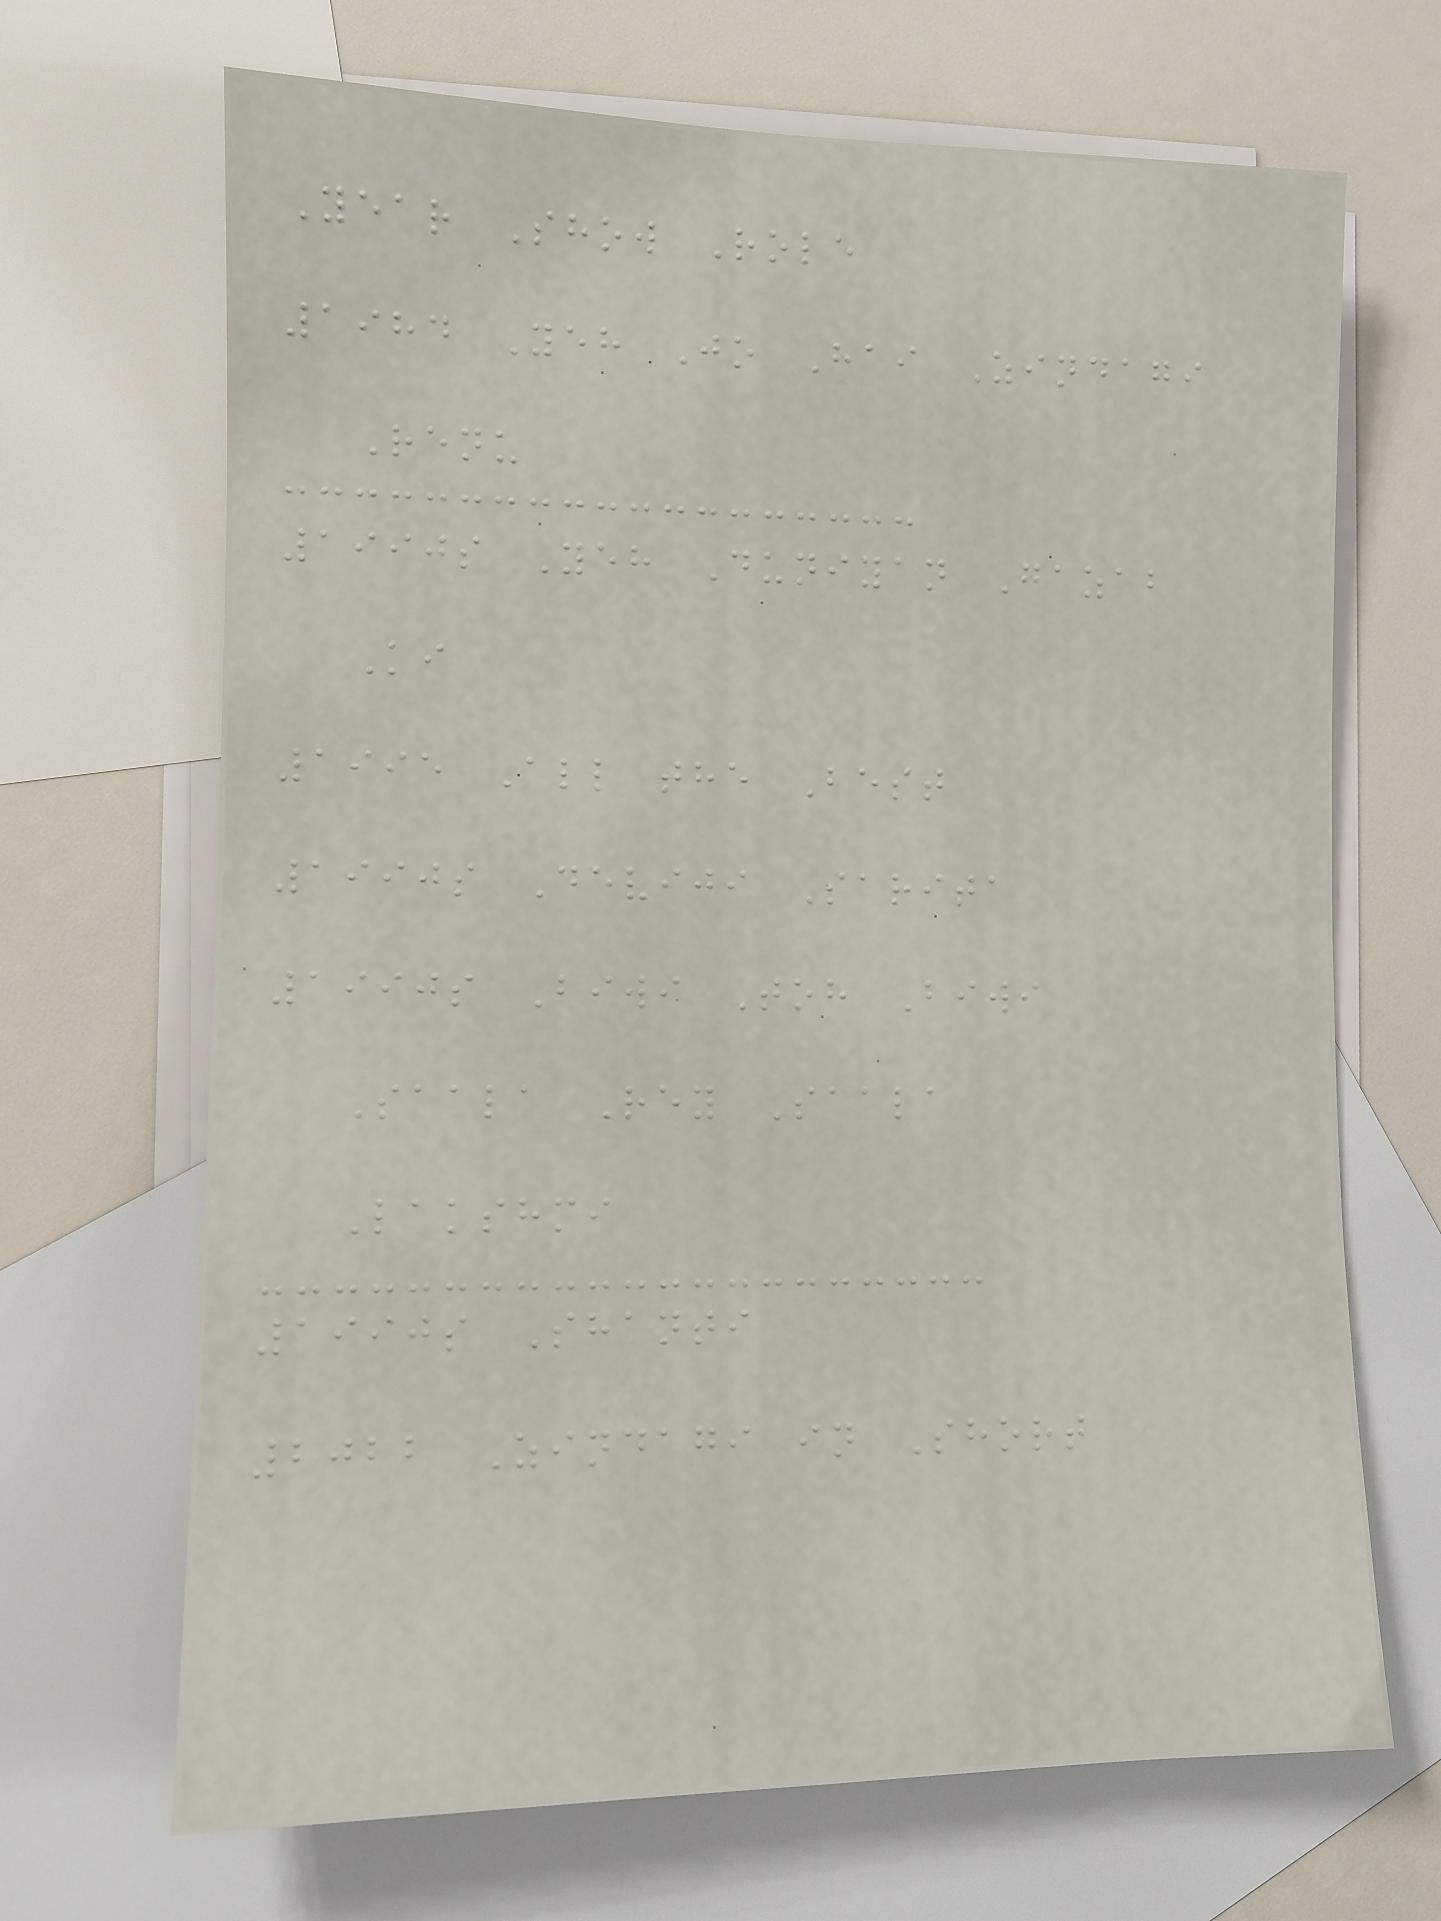Year Show Role
1984 Yeh Jo Hai Zindagi
Renu
1990s Yeh Duniyan Gazab
Ki
1995 All the Best
1990s Deviji Sarita
1990s Biwi Toh Biwi
Saala Rey Saala
Lakshmi
1990s Shanti
2022 Zindagi in Short
